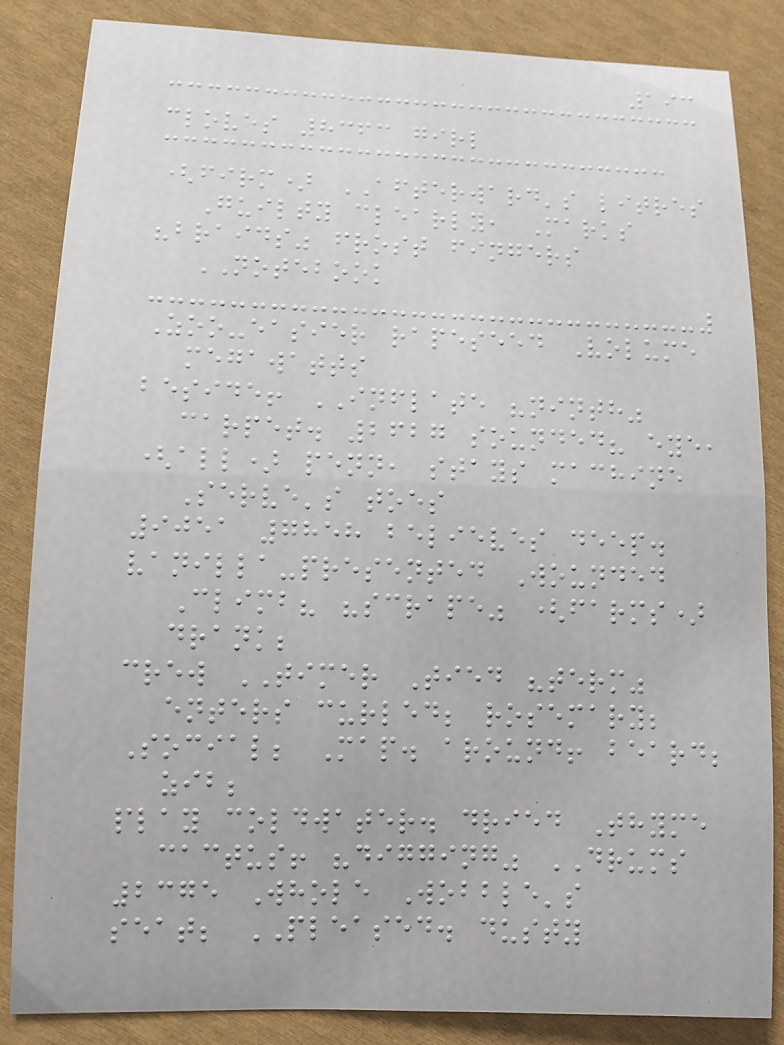193
cloves 8363 girl
(firm) AFTERWARD's litres
Guilty clearly, Marks
"braids" frost fingers
NOTEBOOK
Zoo-easier rapeseed Volume
megawatts
beside! INFLATE "ninth"
carpet. 2627 sounded? eye,
(all) penn, stays machine
Serve's toes
9051 7858 believes deep.
vanilla-presented Wounded
Climb? "scrape" (farms)
drank;
crew TIMER Tied "term"
enters curled; rosemary;
Social; Map. around! beard;
zib;
play coldwater. dried Thyme
cactus! "digging" DRUMS
2375 Whole Wobble's
seat; PLEASED. dusty
